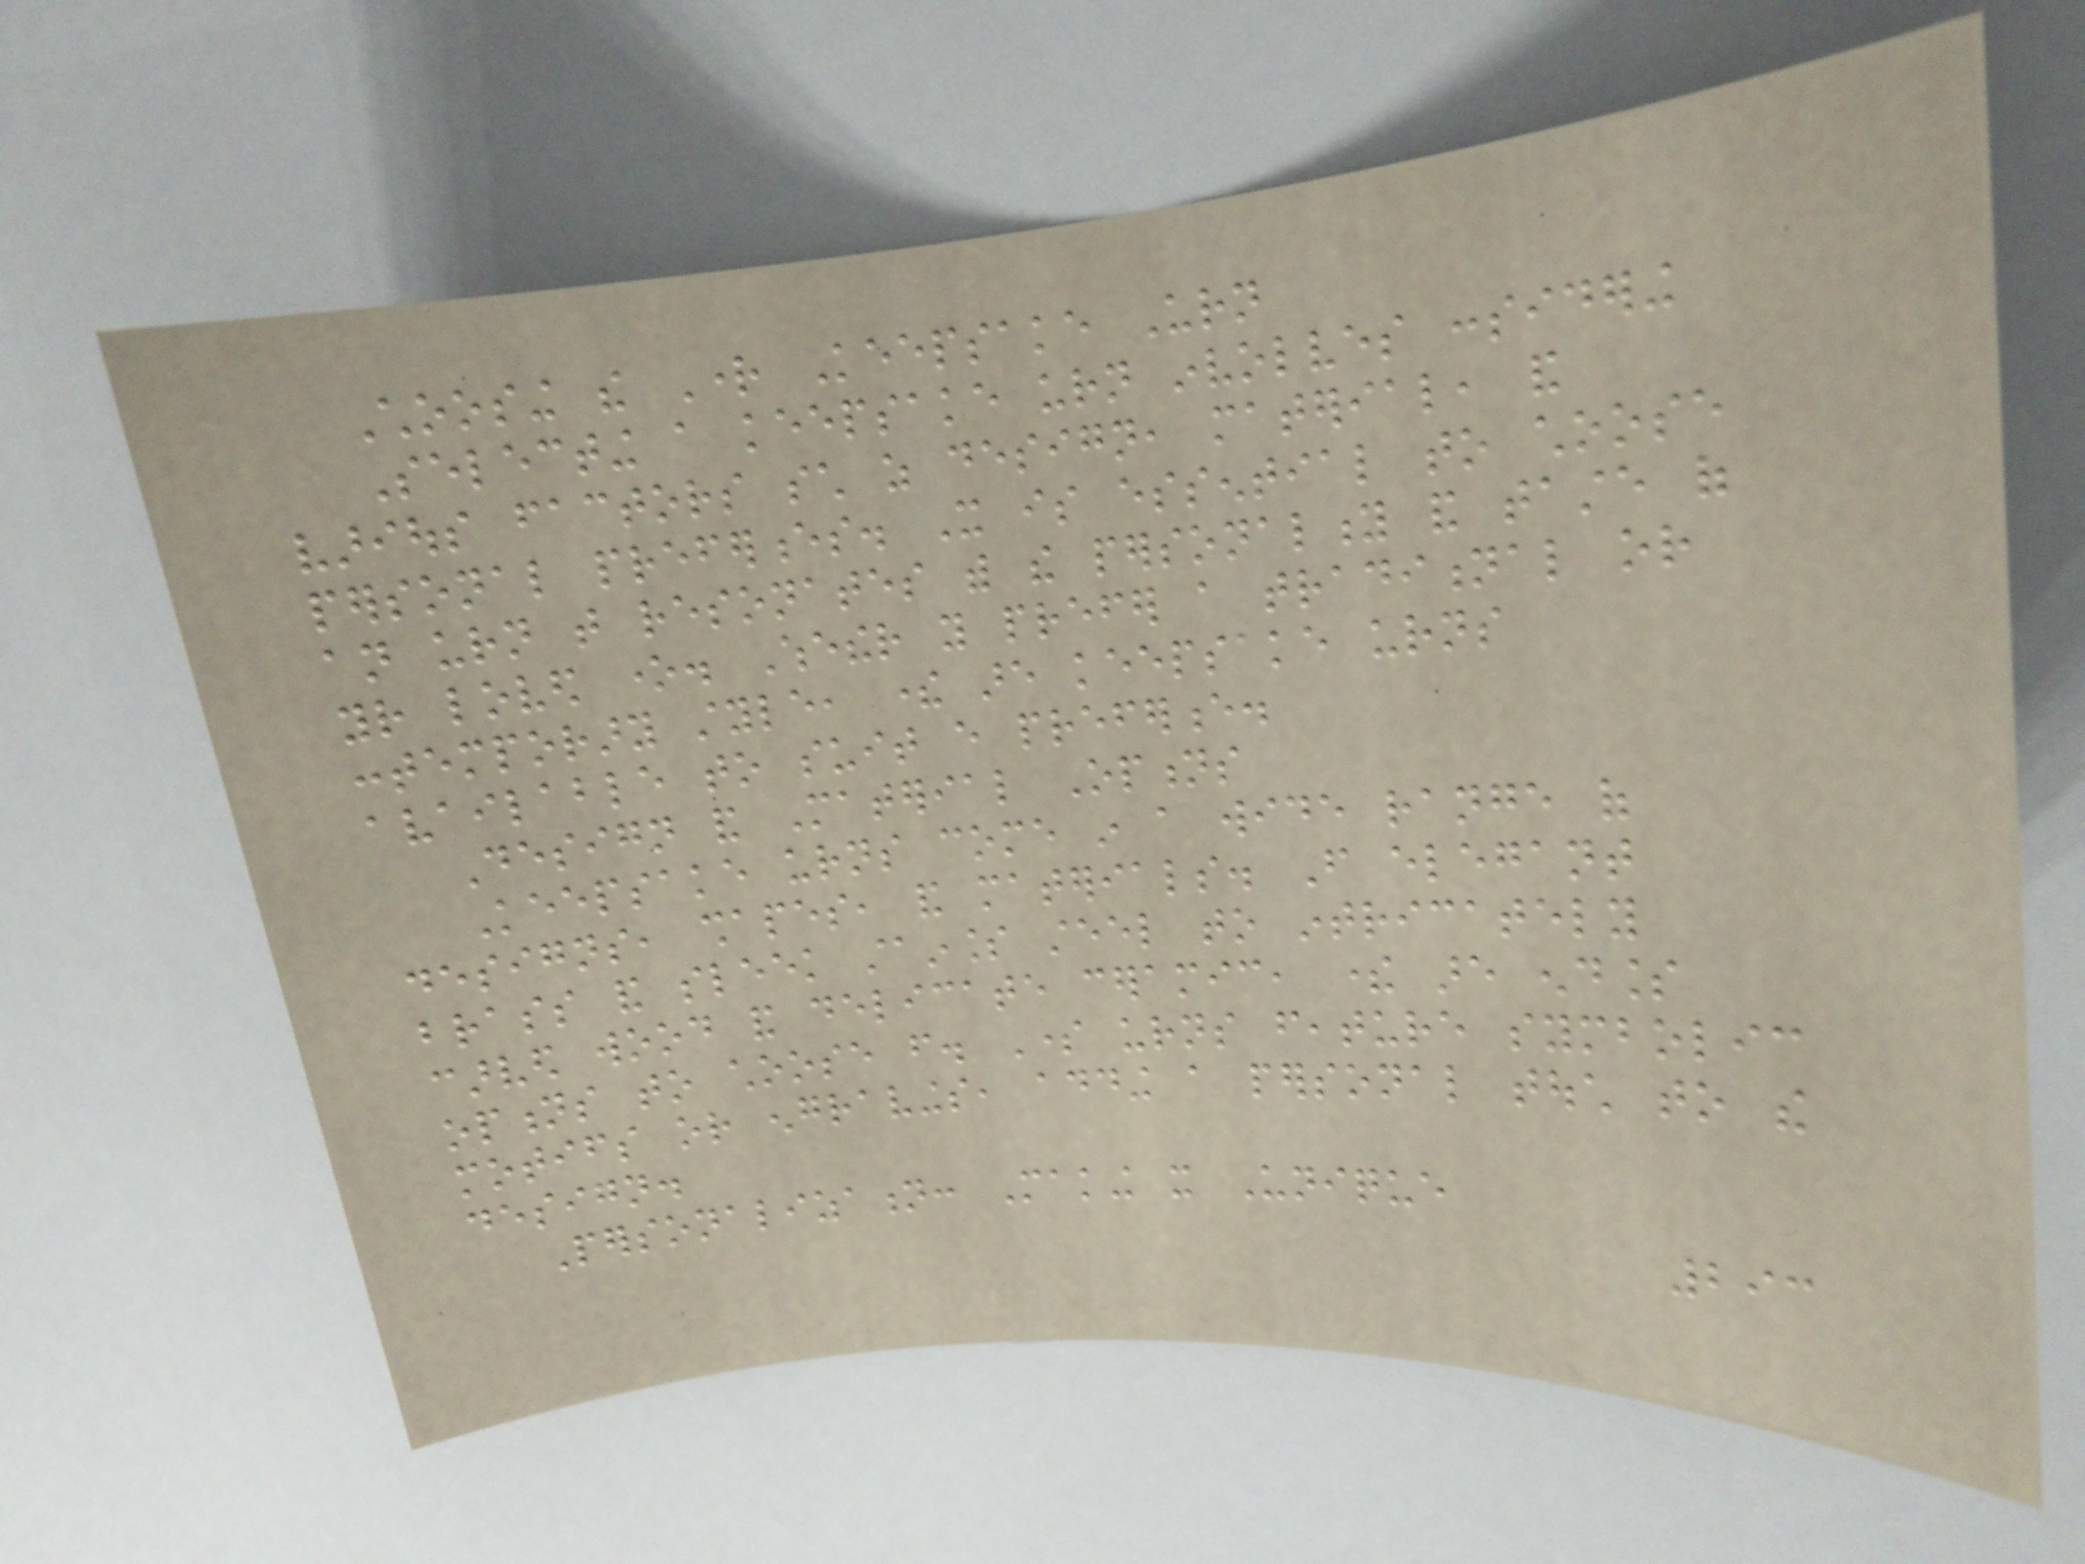Choosing the Right Keepsake Urn
Selecting a keepsake urn involves considering
various factors such as design, material, and
personal preferences. It is essential to choose
an urn that resonates with the personality and taste of
your loved one. Whether you prefer a traditional or
contemporary style, there are keepsake urns
available to suit every preference.
Design and Material Options
Keepsake urns come in a wide range of
designs, shapes, and materials. From elegant
brass and sleek stainless steel to intricately
carved wood and delicate ceramic, there are endless
options to choose from. Some urns feature symbolic
motifs or engravings, adding a personal touch to the
design.
Personalization: Making it Unique
293
